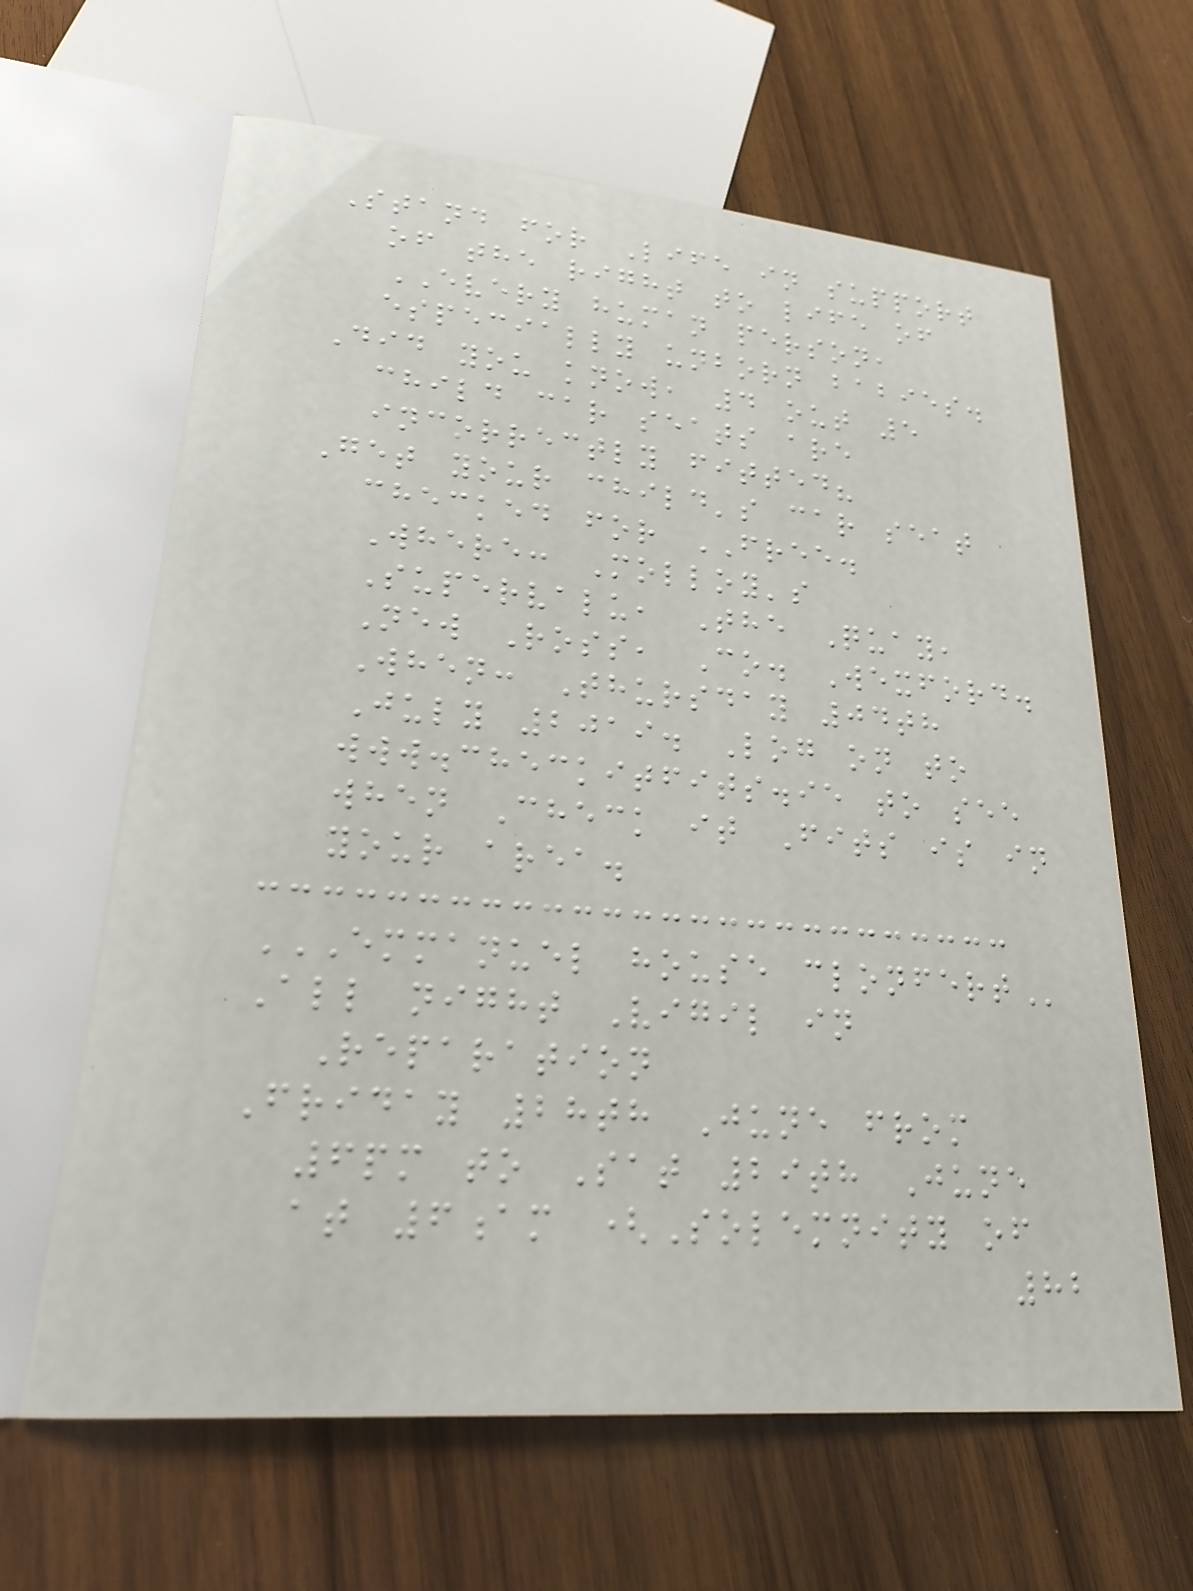Stand for Life in support
of the right to life of
EVERY human person,
especially unborn babies.
Did you know, 4 out 5
child car seats are
incorrectly fitted?
Get your child's car seat
checked for FREE.
Where: Molloy's
Supervalu, The Quay,
New Ross, Co. Wexford.
When: Thursday 04th
July 2019. Log on to
www.checkitfits.ie to see
when Check it Fits is in
your area.
EMMANUEL HOUSE CLONFERT
All night Vigil in
Reparation
Friday 28th June from
6pm to Sat 29th June
at 6am (Solemnity of
82
